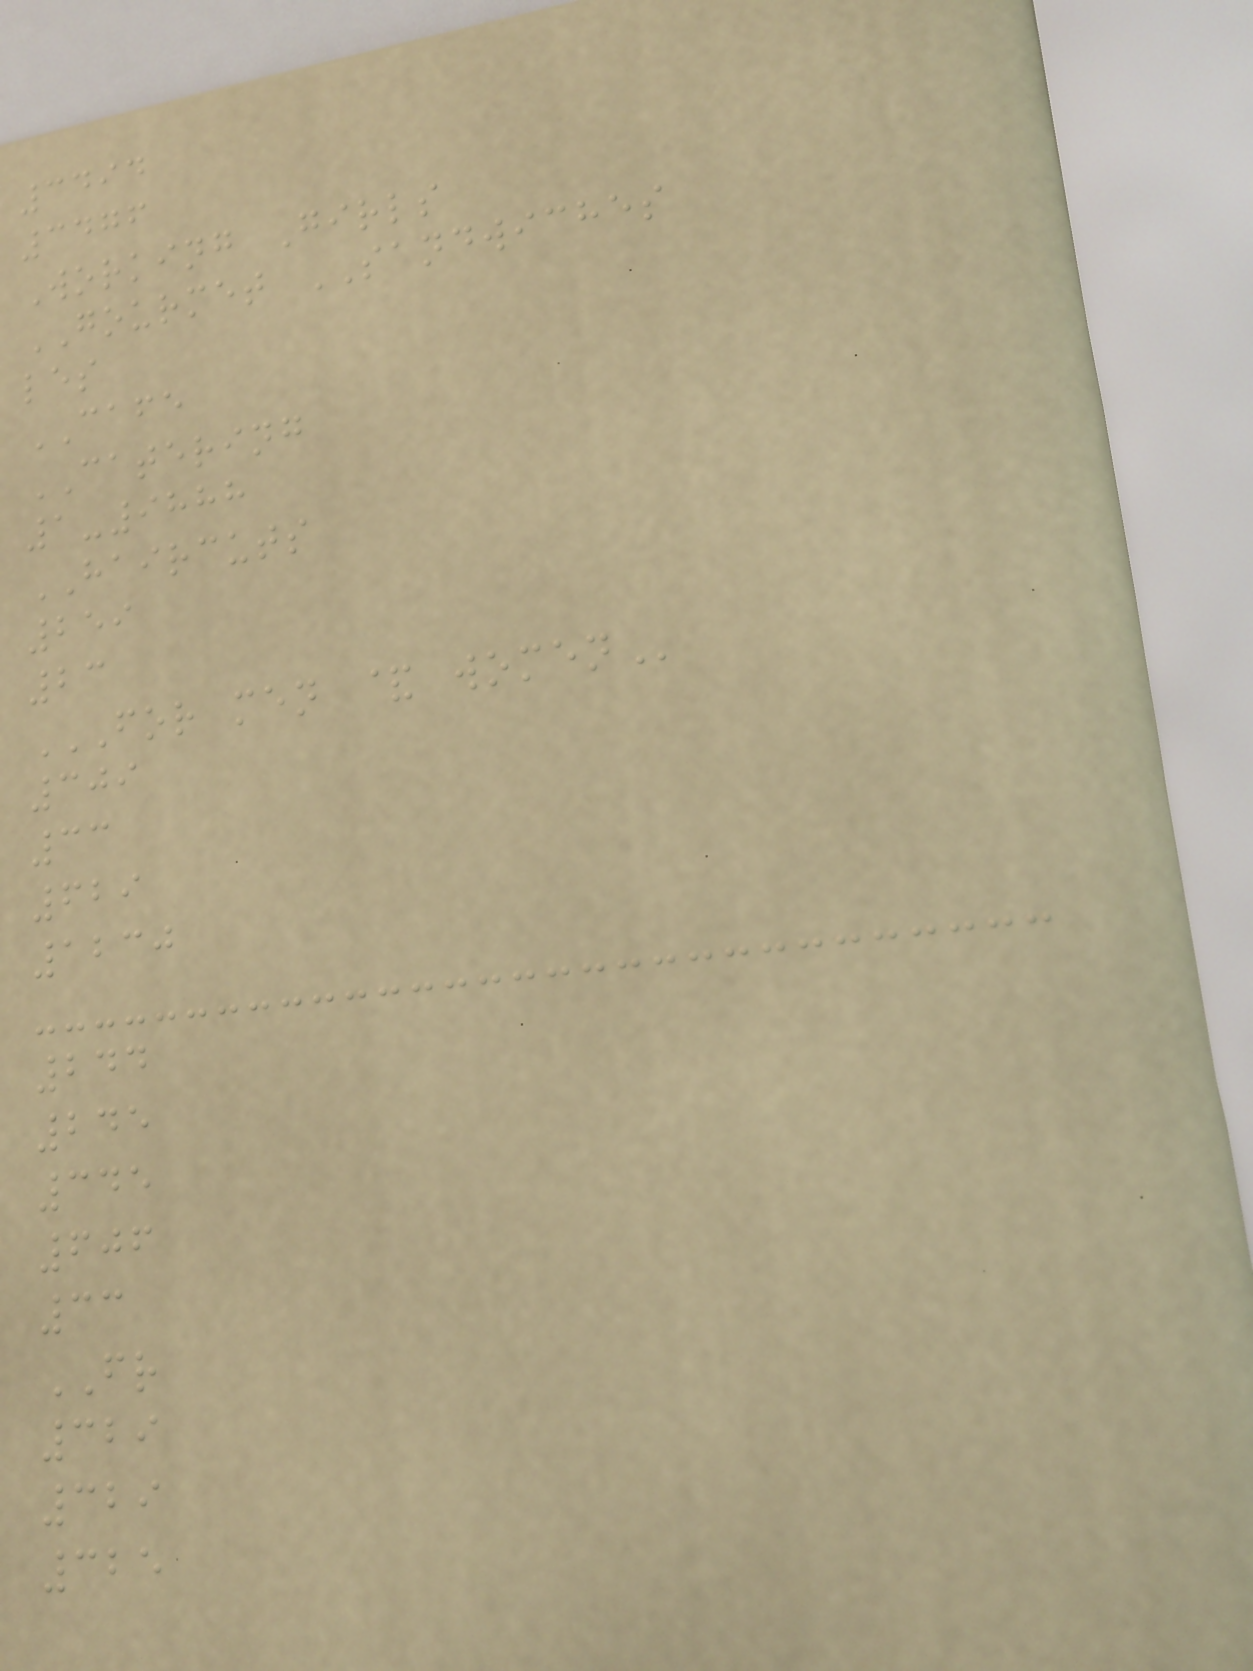3494
3476
Working Girls
GOURMET SANDWICHES
les
CAFE
CATERING
1-9888
HAIRCUTS
259
23
FOR MEN & WOMEN
309
33
629
1230
244
245
345
606
33
FR
329
329
325
